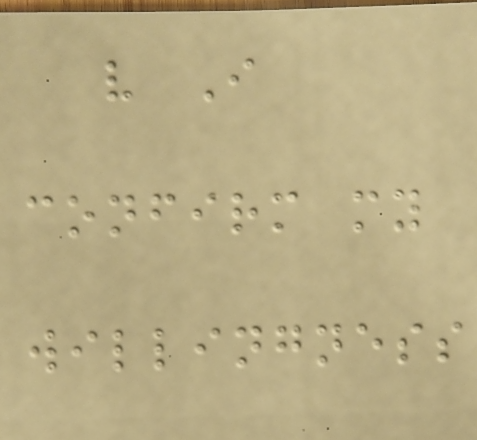v I
confirm my
willingness
